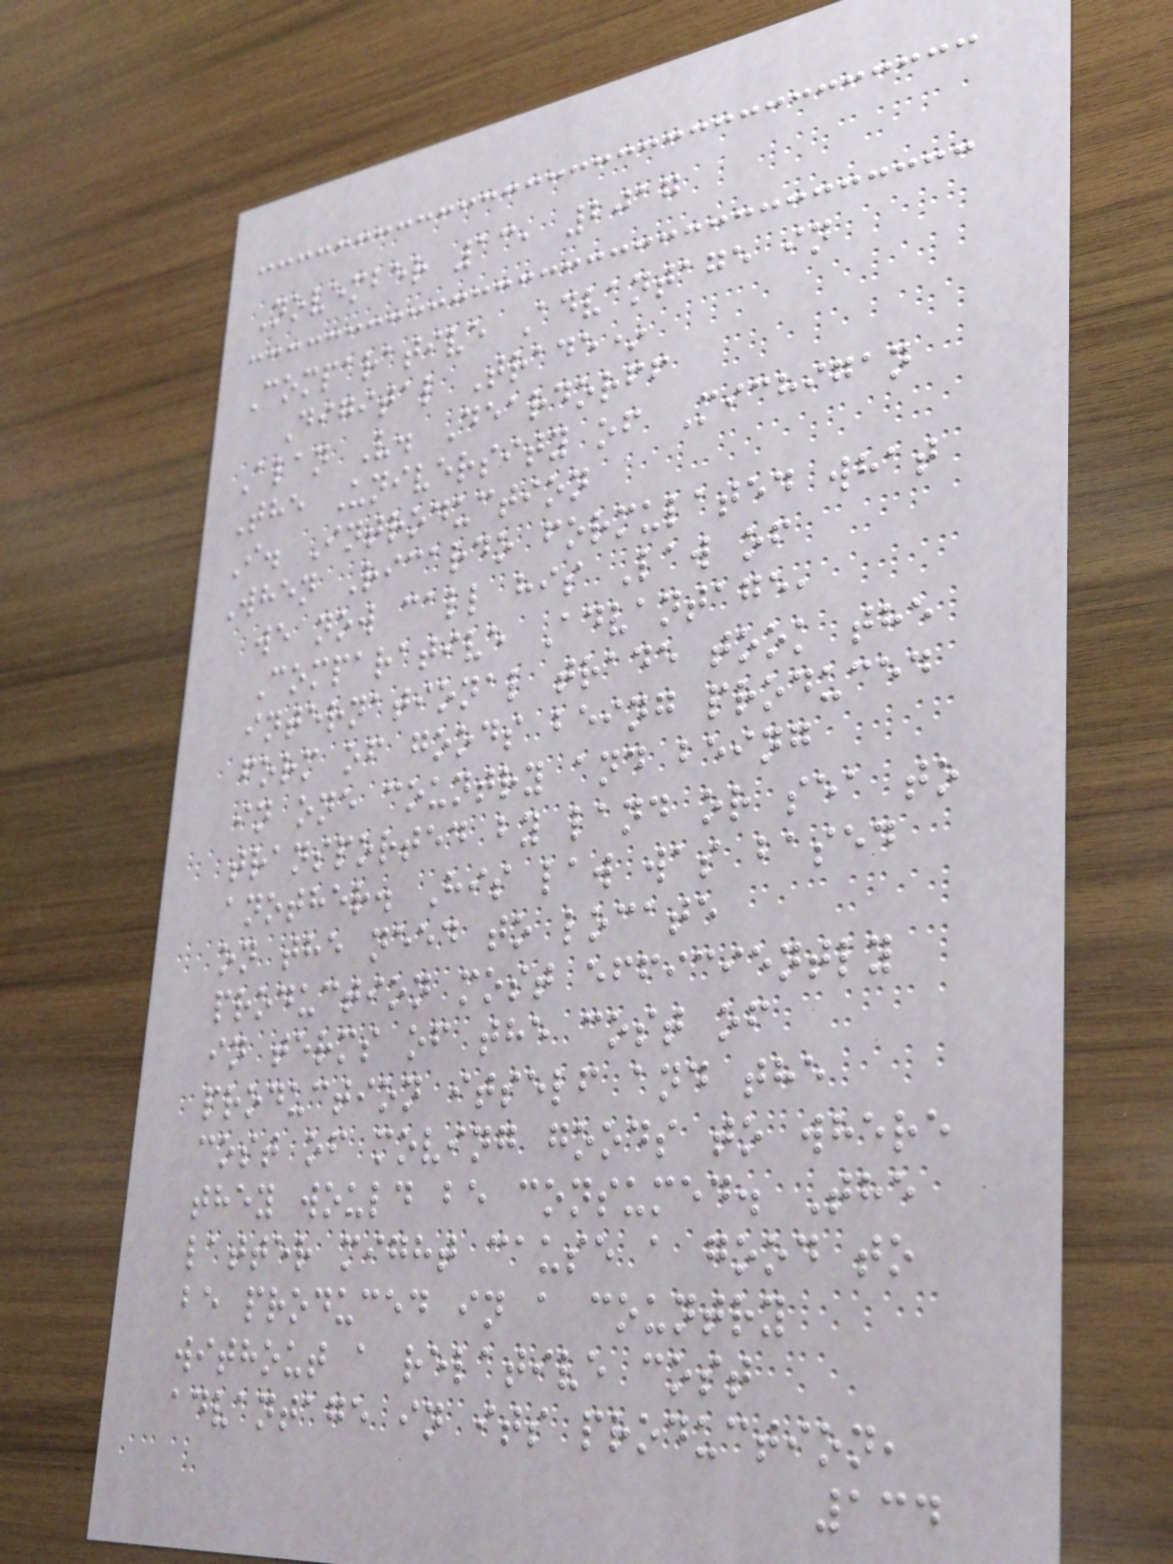November 13, 2017
Comparative Advantage in
Digital Trade*
Alan V. Deardorff
The University of Michigan
I. Introduction
When Ricardo formulated what
we now call his Law of
Comparative Advantage,
international trade took the
form of goods being produced
in one country and being
transported by land or sea to
another. His law was based
on the need to locate
production most efficiently
in terms of the cost of
production itself and the
cost of moving goods to where
they would be consumed. The
latter might cause a good to
be produced in a country
without a relative cost
advantage in its production,
134
